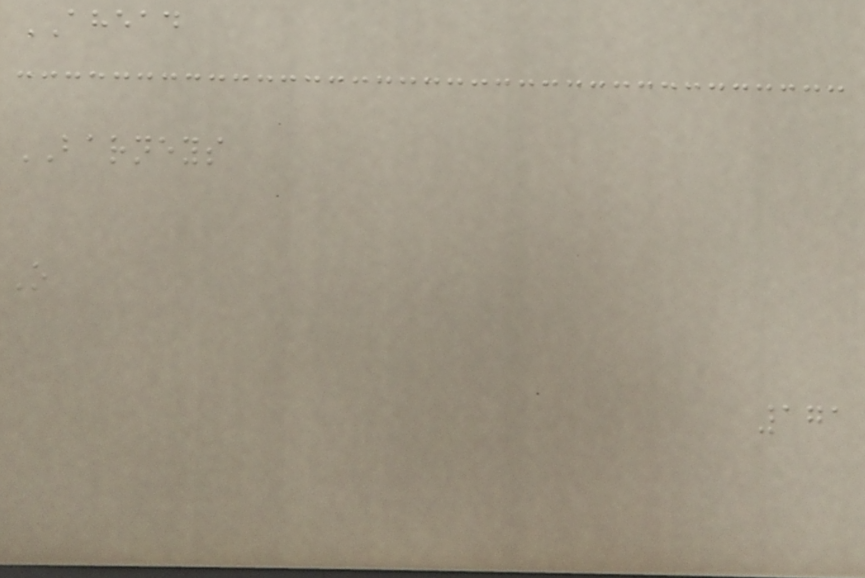AHEAD
BARNEYS
O
171
